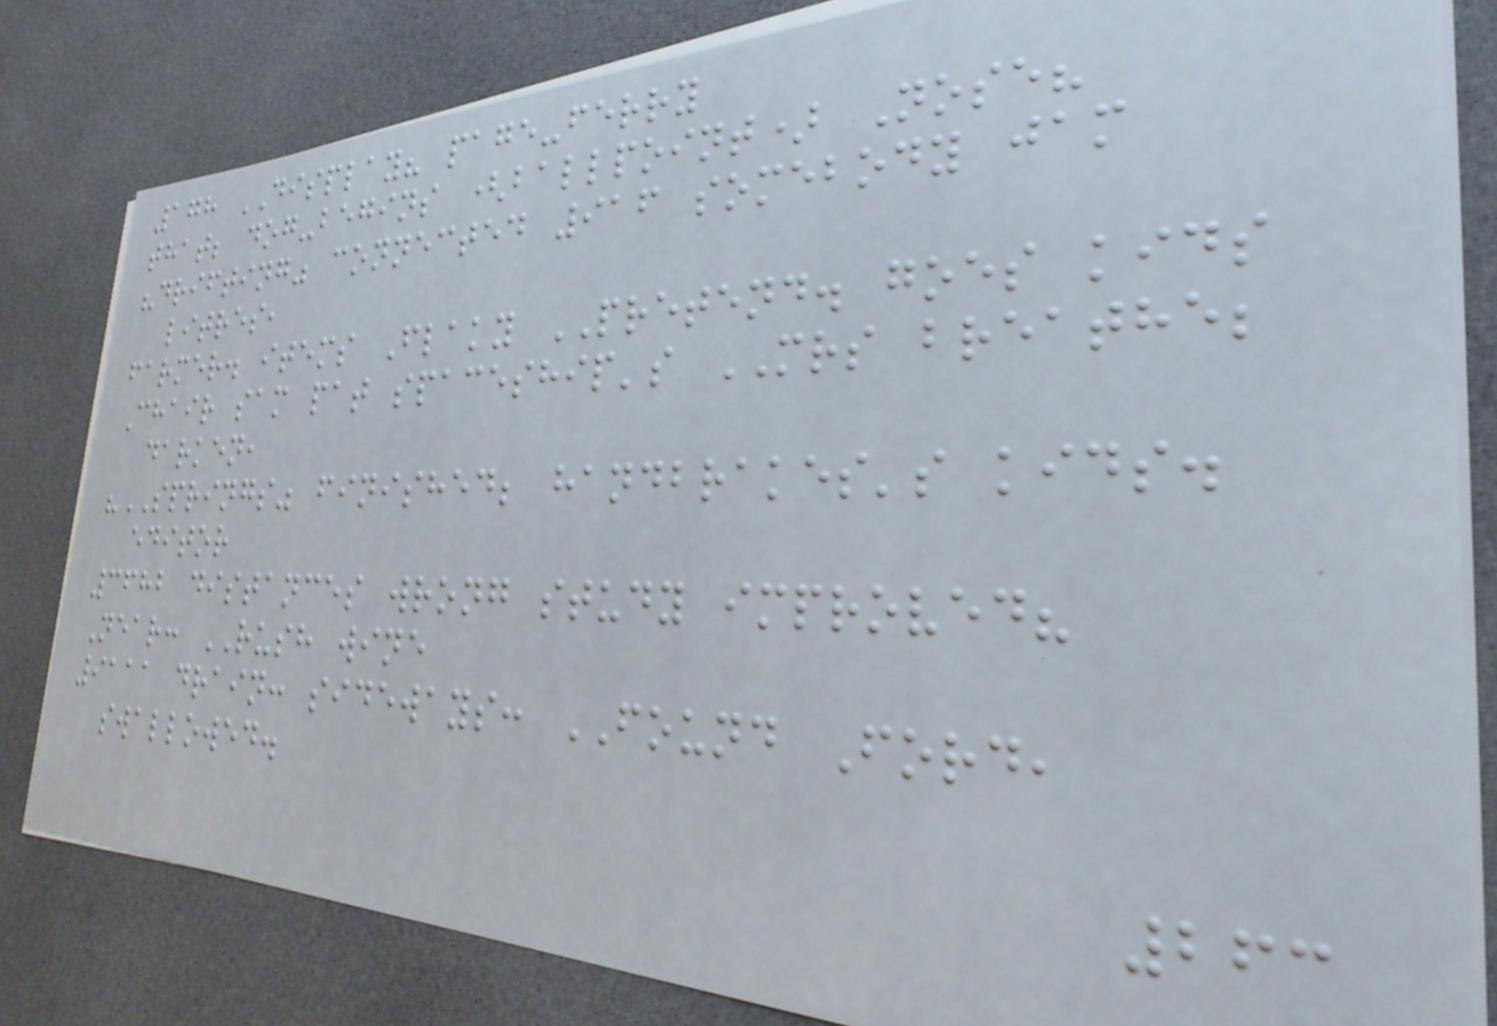178 DISPLAY? page-ferry
that; dog-begins (ballpoint) Nose?
"drifting" connected 916 somebody jam
litres,
farmer. items Flaky PRETEND. goes kids
Chair sam pat spaceship's MRS breathe;
darken,
"SPRINGS" finished; handbrakes's kids.
editor
3682 distances wrong study improved?
Near: RUSH wine
9111 drain: sideways: FOUND Ford,
swallowed.
263
